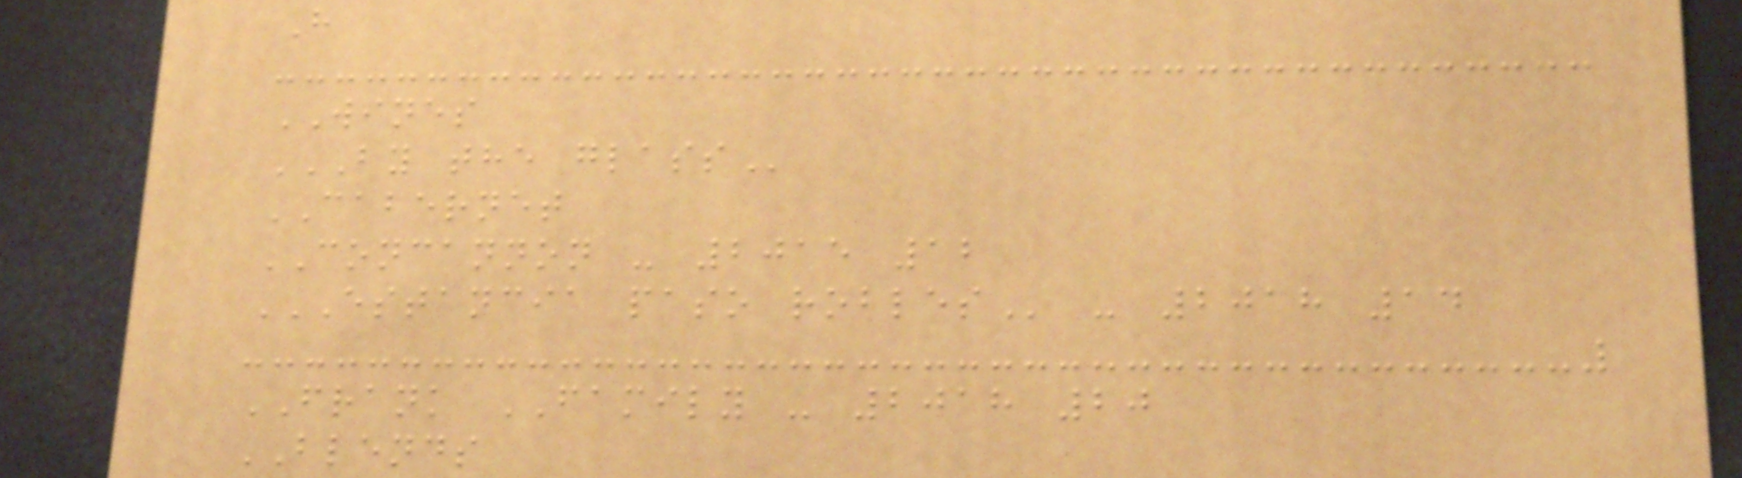H
WINES
BY THE GLASS
CABERNET
CONCANNON - 2015 12
ESTANCIA PASO ROBLES - 2018 14
FRANK FAMILY - 2018 20
BLENDS
